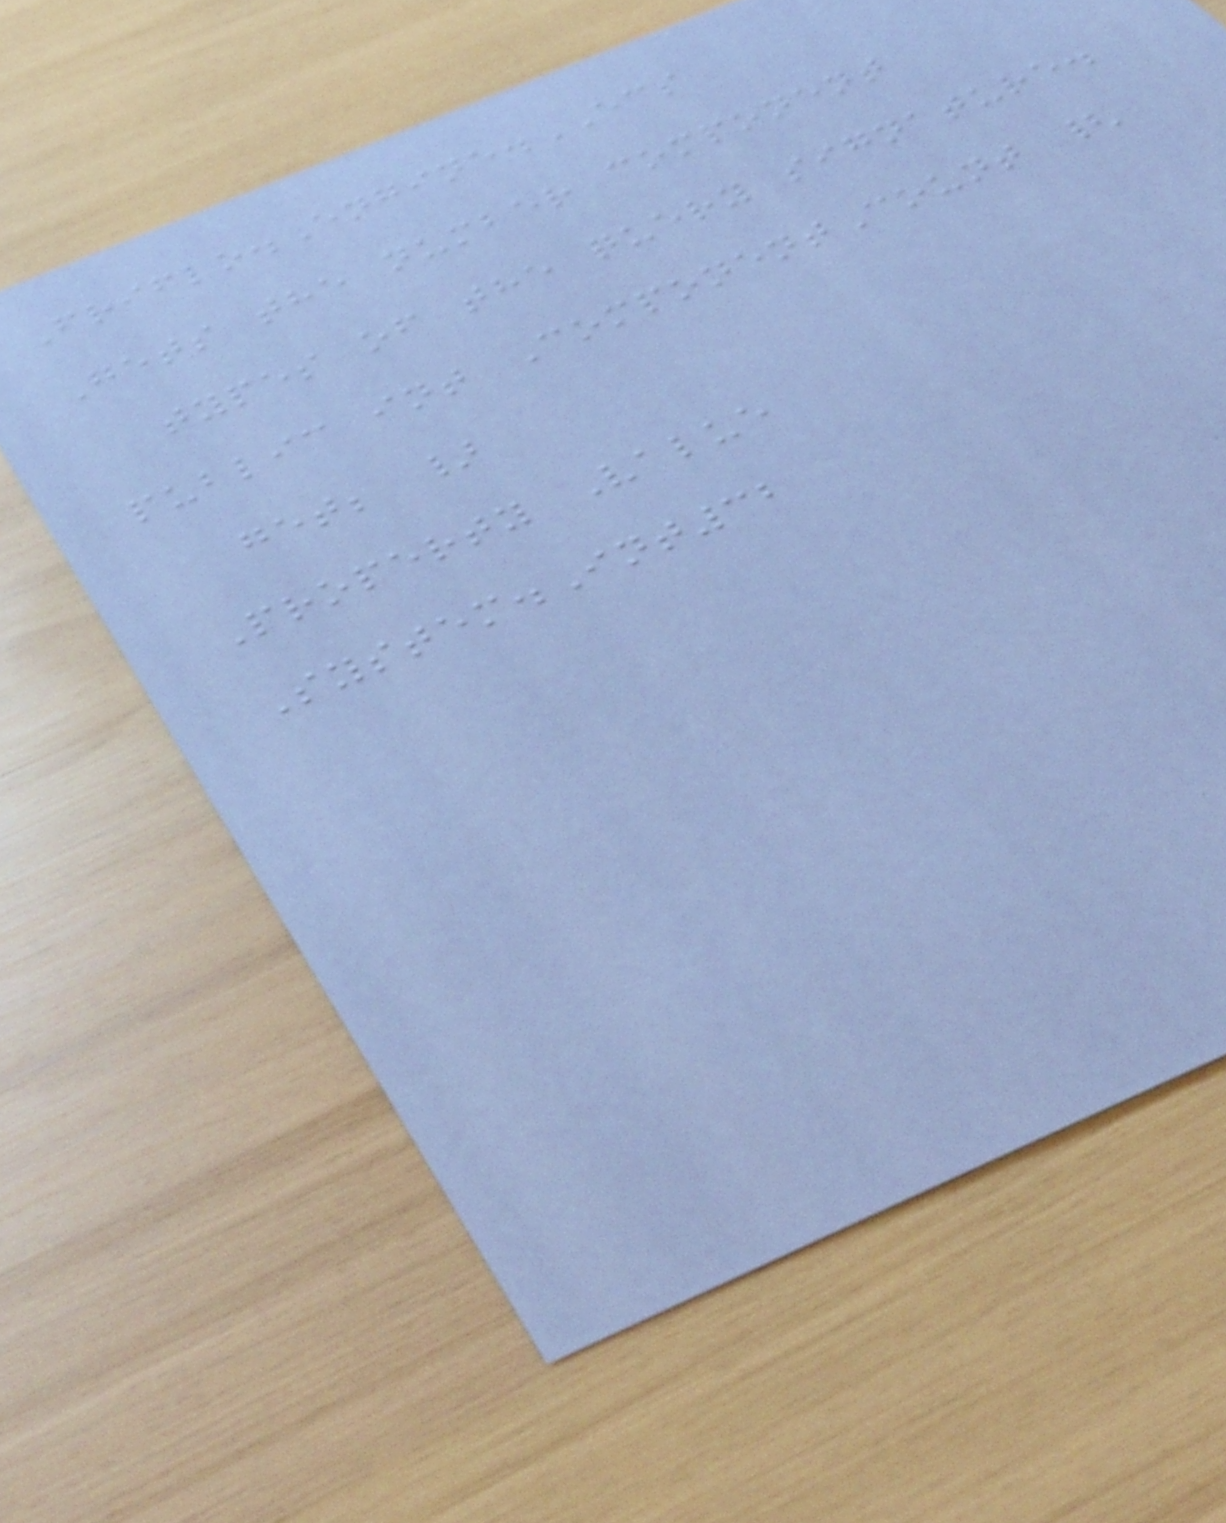Friflo.Engine.ECS
Gets the number component
types of the query signature.
public int ComponentCount {
get; }
Property Value
System.Int32
